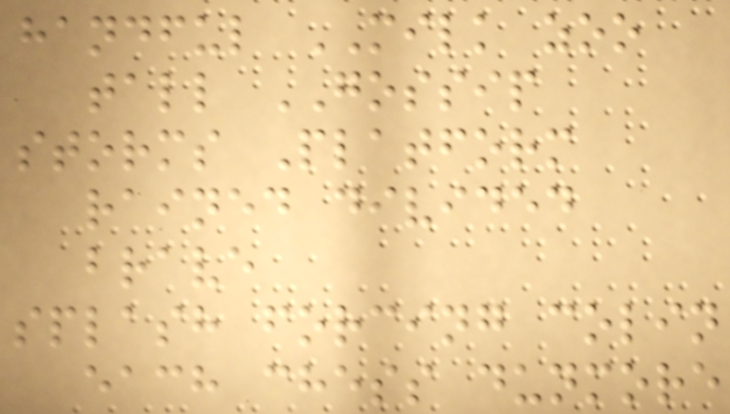handful MILK zoo
tall GOSSIP
storms Platform
rained divided
brave
splash forcing colin
each chess dunmore
